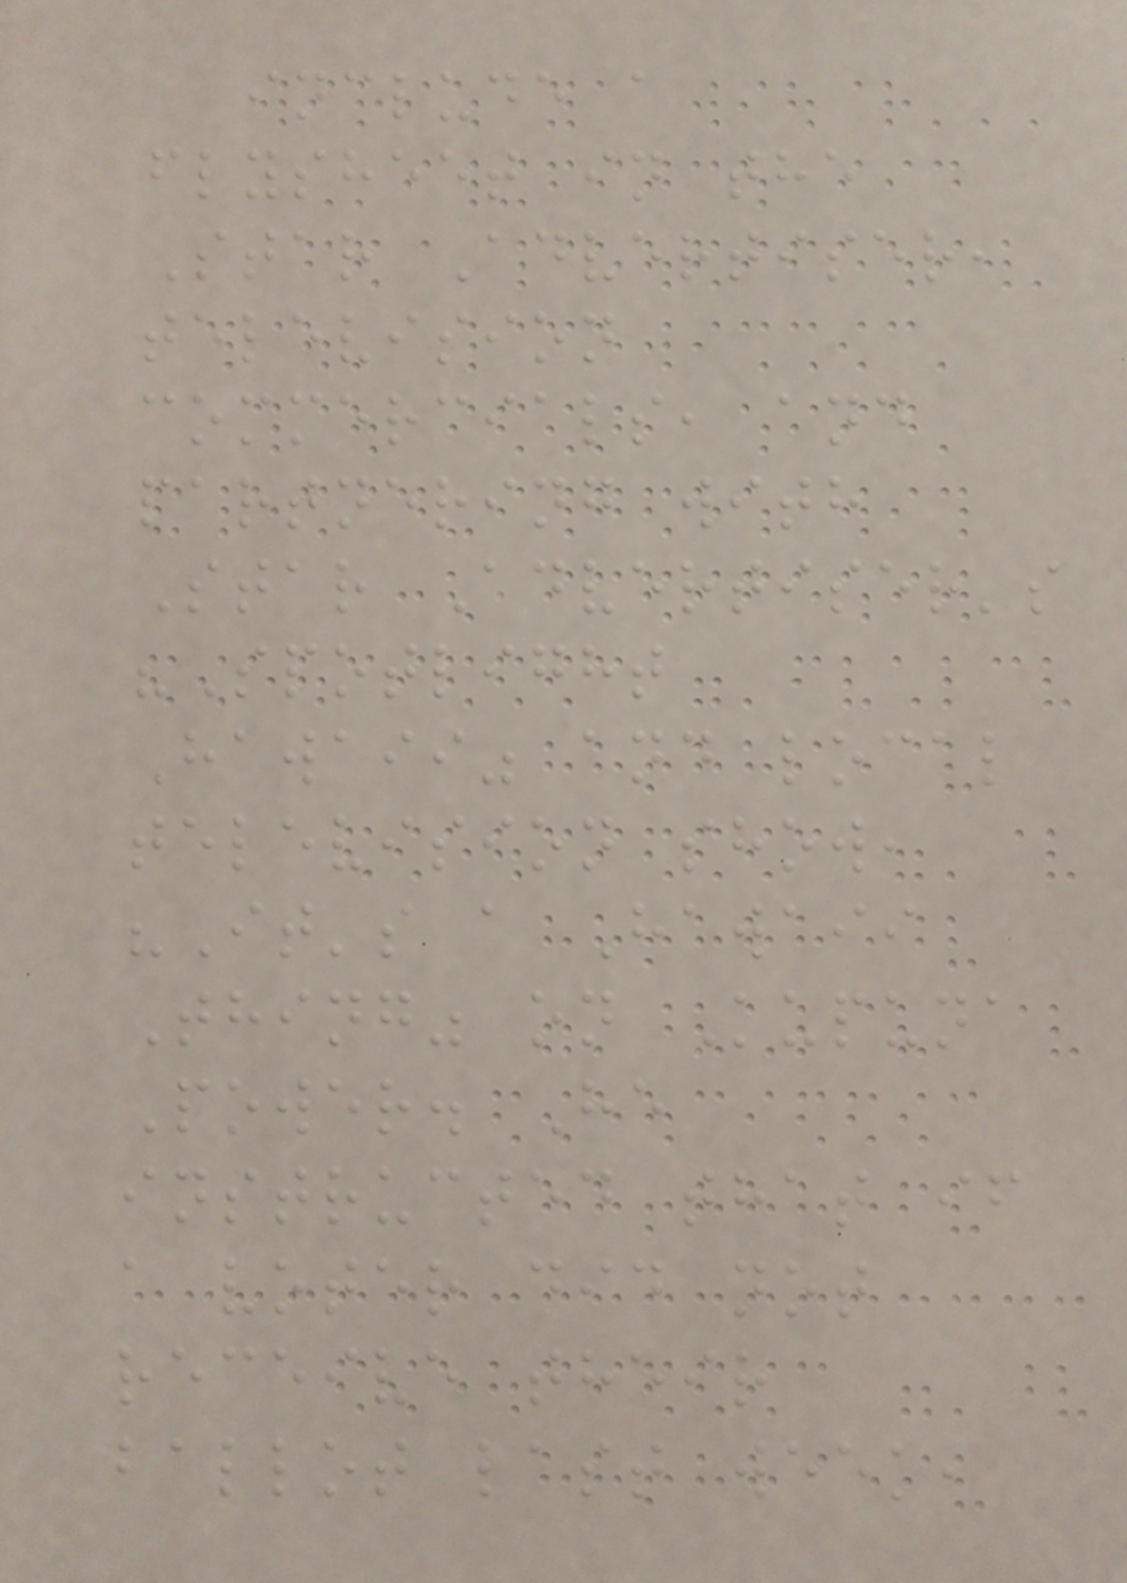include a
flysheet in the
Star Advertiser,
television
commercials, and
partnering with
Star Advertiser's
"Spotlight
Hawaii" and local
television show,
"It's a Hawaii
Thing" on Kupuna
Power. He
instructed that if
a voter did not
receive their
ballot last week,
